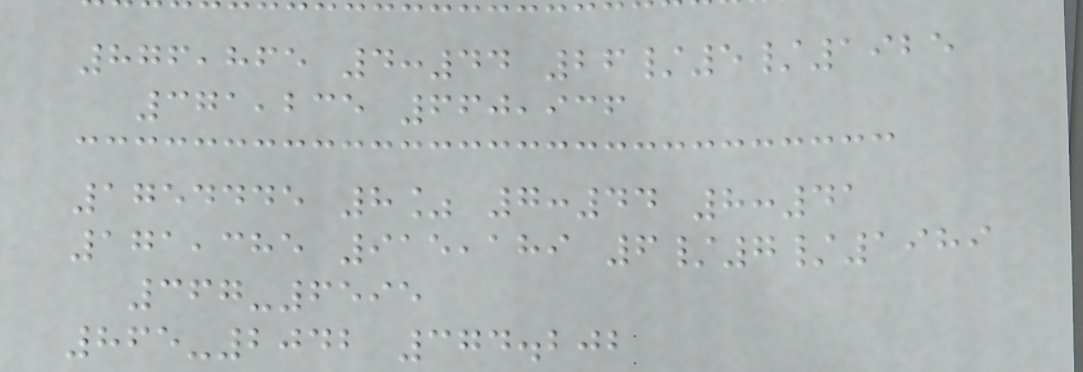876,865 4:44 26/5/1925
371,235 660,936
1754445 8% 7:44 8:41
171,385 915,189 6/7/1989
367-6595
865-2042 374.202
